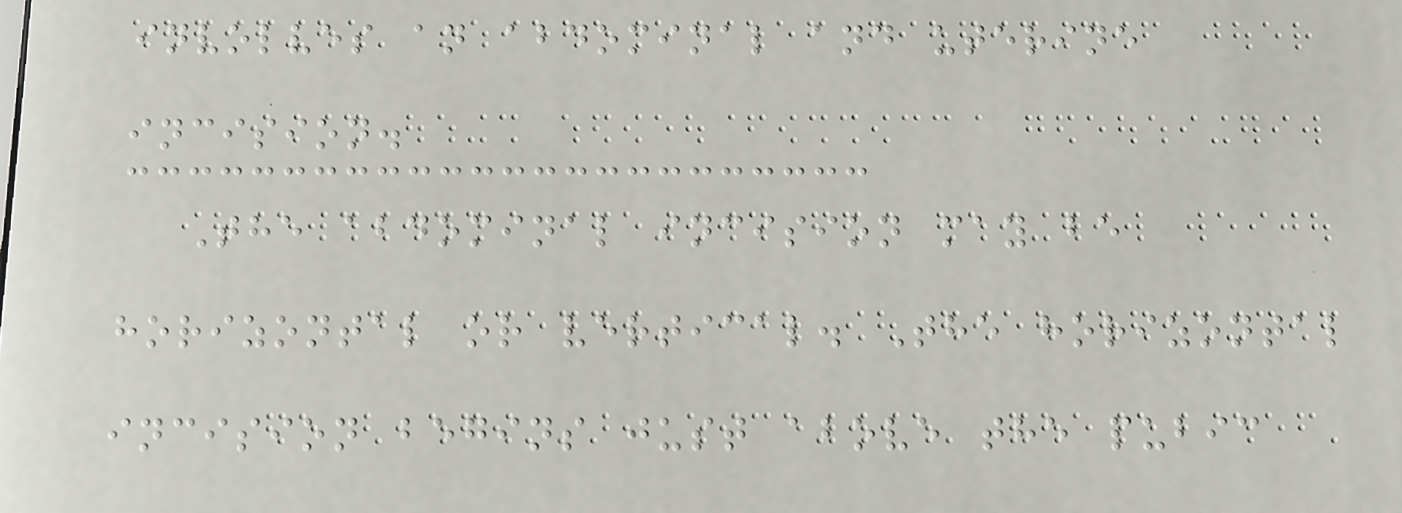involves an abdominal and uterine
incision.
The abdominal incision may be
horizontal or vertical. The horizontal
incision begins just above the pubic
